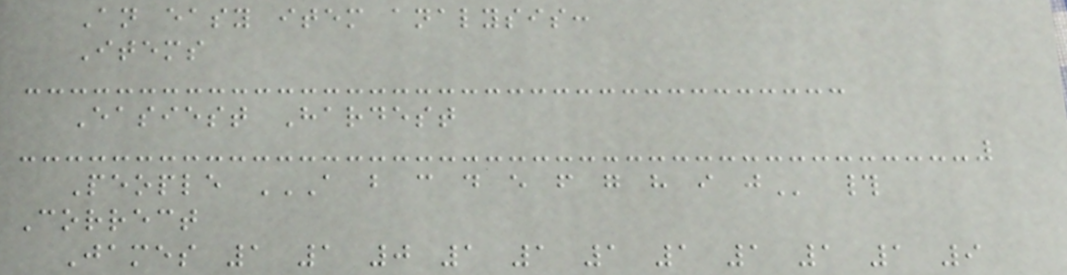An easy item analysis:
Items
Easiest Hardest
People A B C D E F G H I J #
Correct
James 1 1 0 1 1 1 1 1 1 1 9
